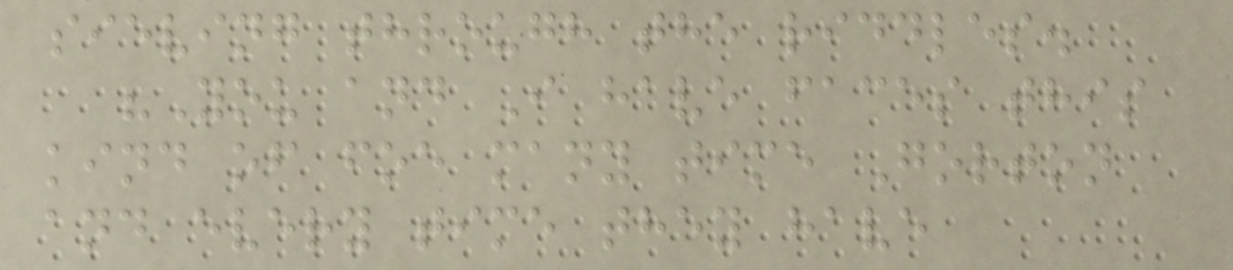sieving through the riddles.
"You and I have faces this
kind of foe many time Gorton
and every time they have
